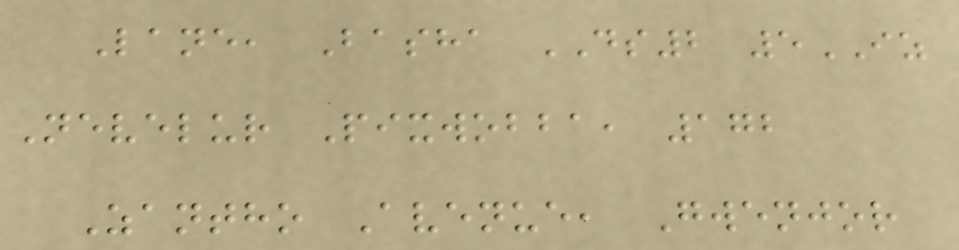Lane, Basha DS2 5IZ
Nevelur Pixwobba, 172
Zantho Avenue, Gwenjor
